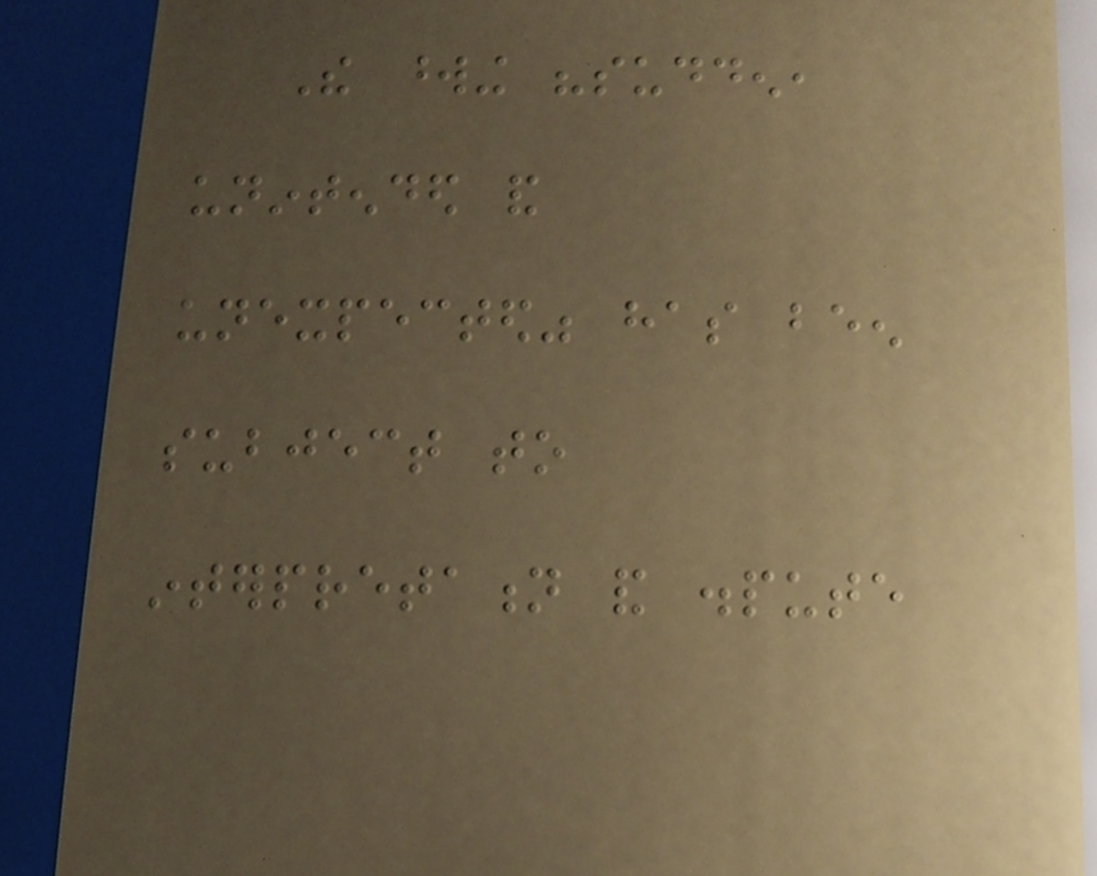The wording "sudden,
unintended and
unexpected" has been
subject to
interpretation and dispute
